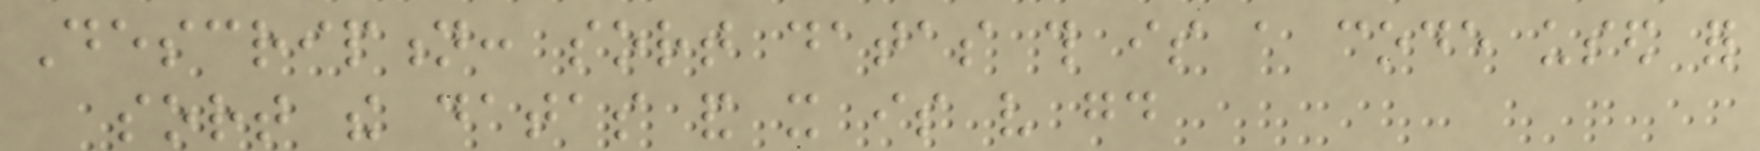Description: sort datas this is a code used for
sort the datas and it is very good
